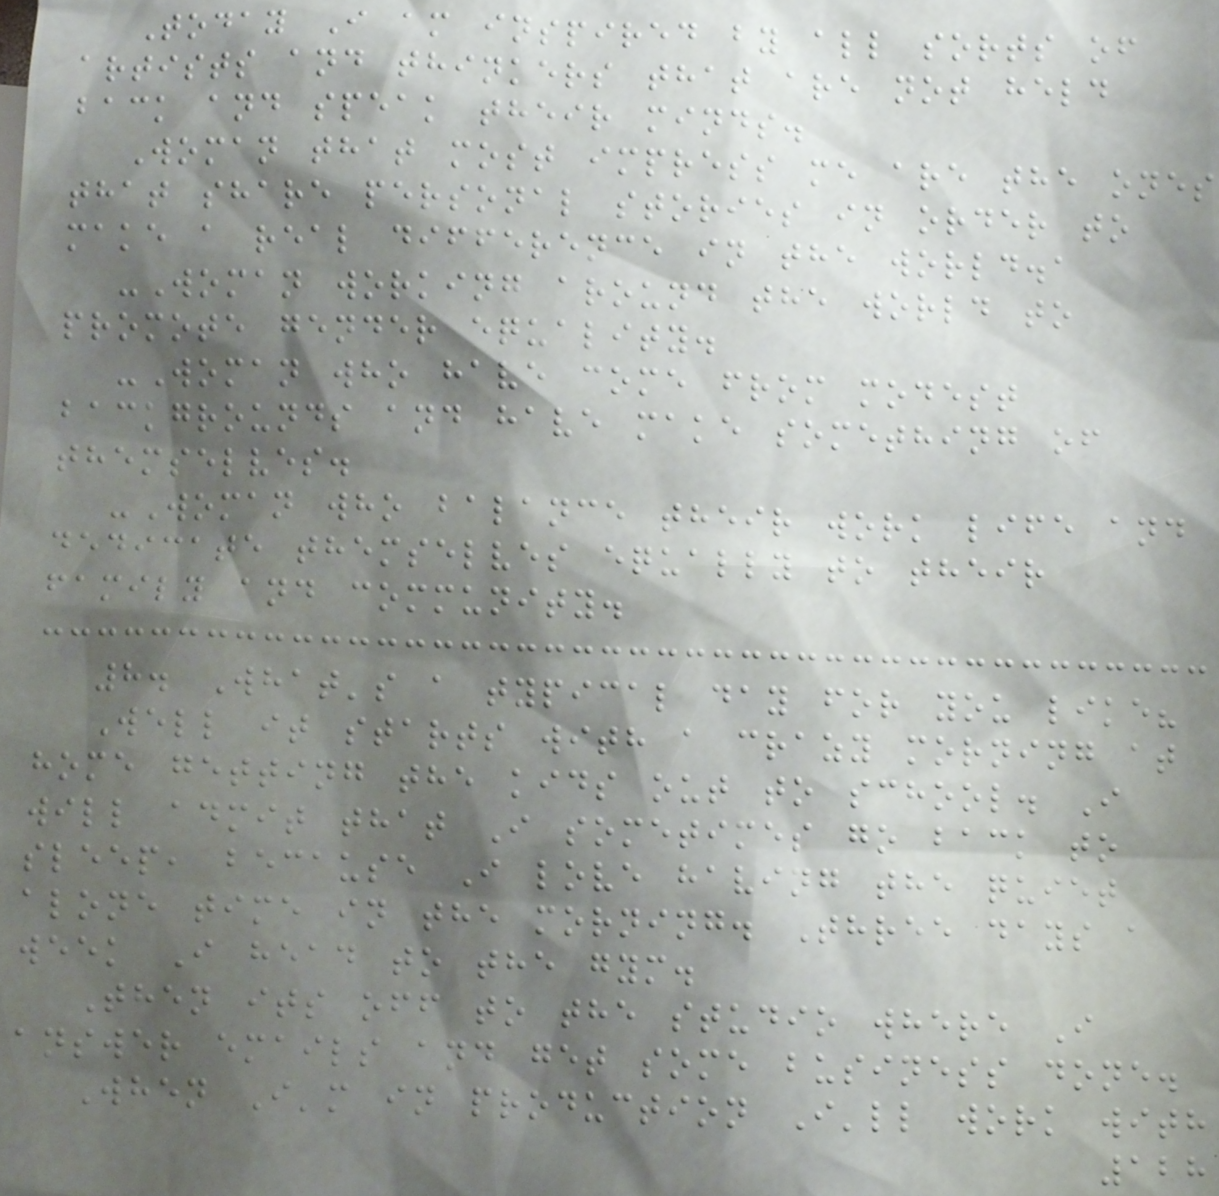Today I am inspired by all sorts of
artists and thinkers that are not held
back and speak their minds.
Woman that most impress me are the ones
that share personal stories in order to
make a real difference in the world.a
-Woman working around the world to
promote gender equality.
-Woman who have come from modest
backgrounds and have make something of
themselves.
-Woman who balance their work life and
dedicate themselves equally to their
family and community.
8. What's a typical day for you like?
Well it starts with a crazy morning at
home getting the kids out to school. I
will admit that I sometimes go back to
sleep, because I love having the quiet
alone time in the morning. Three days a
week I head to the gym.
Then its off to the studio where I
answer emails and get some business done.
When I'm in production I'll work with
128
